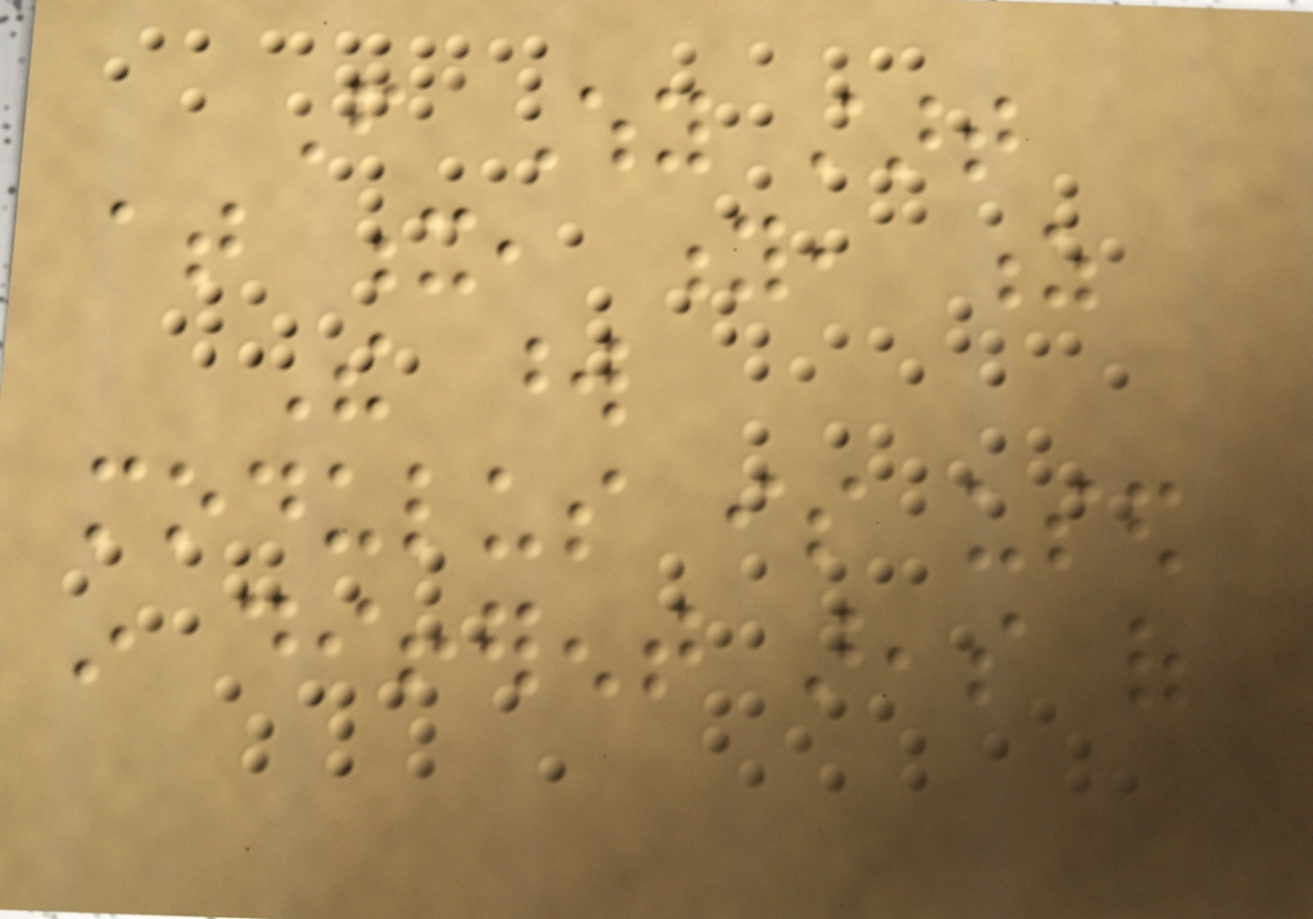From Why start
at x, y, z
The word
modulus is used
in different areas of
